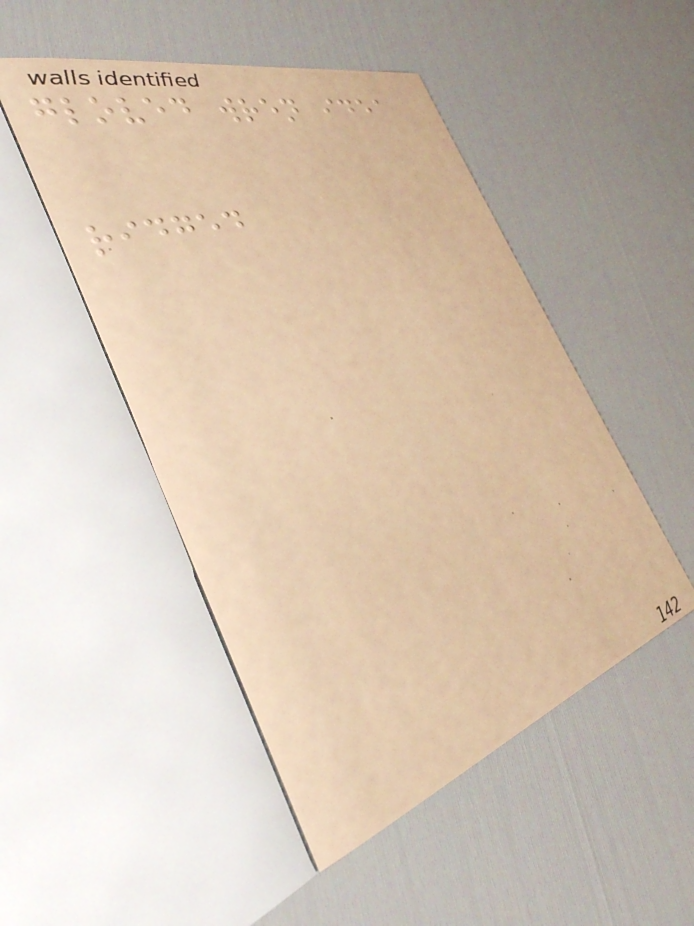gloved wren idea
ridged
